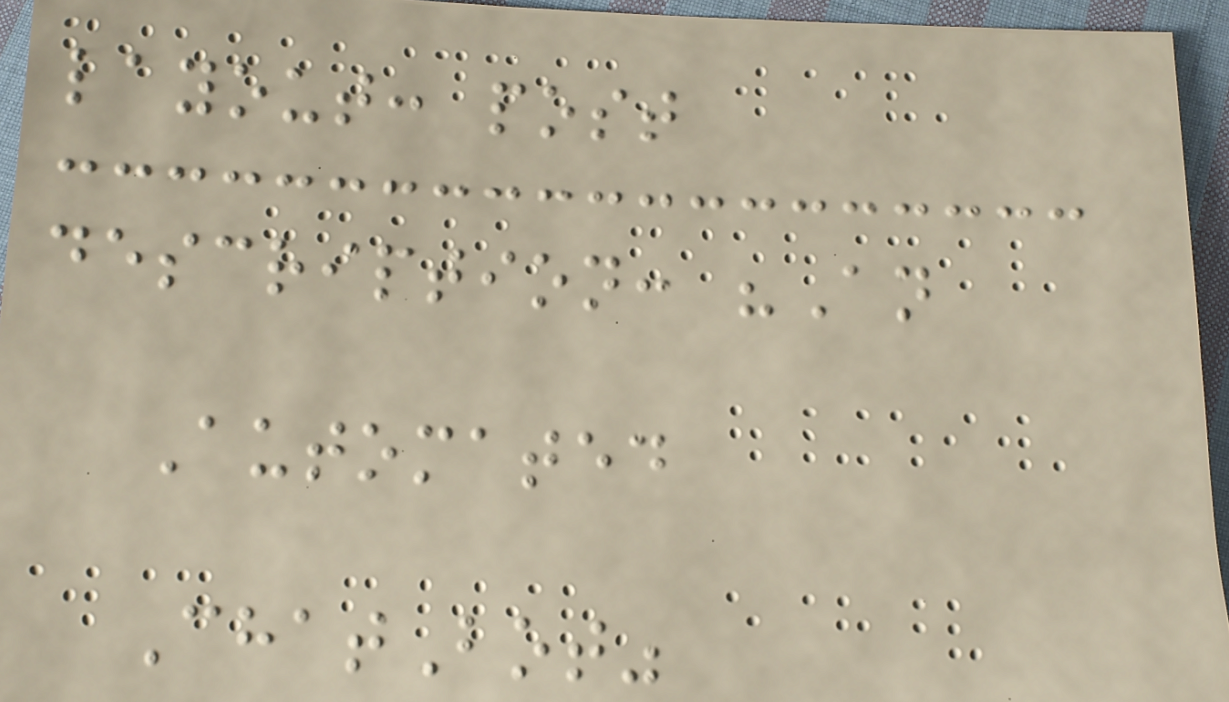layout: post
description: "An
Automated
ChatBot"
